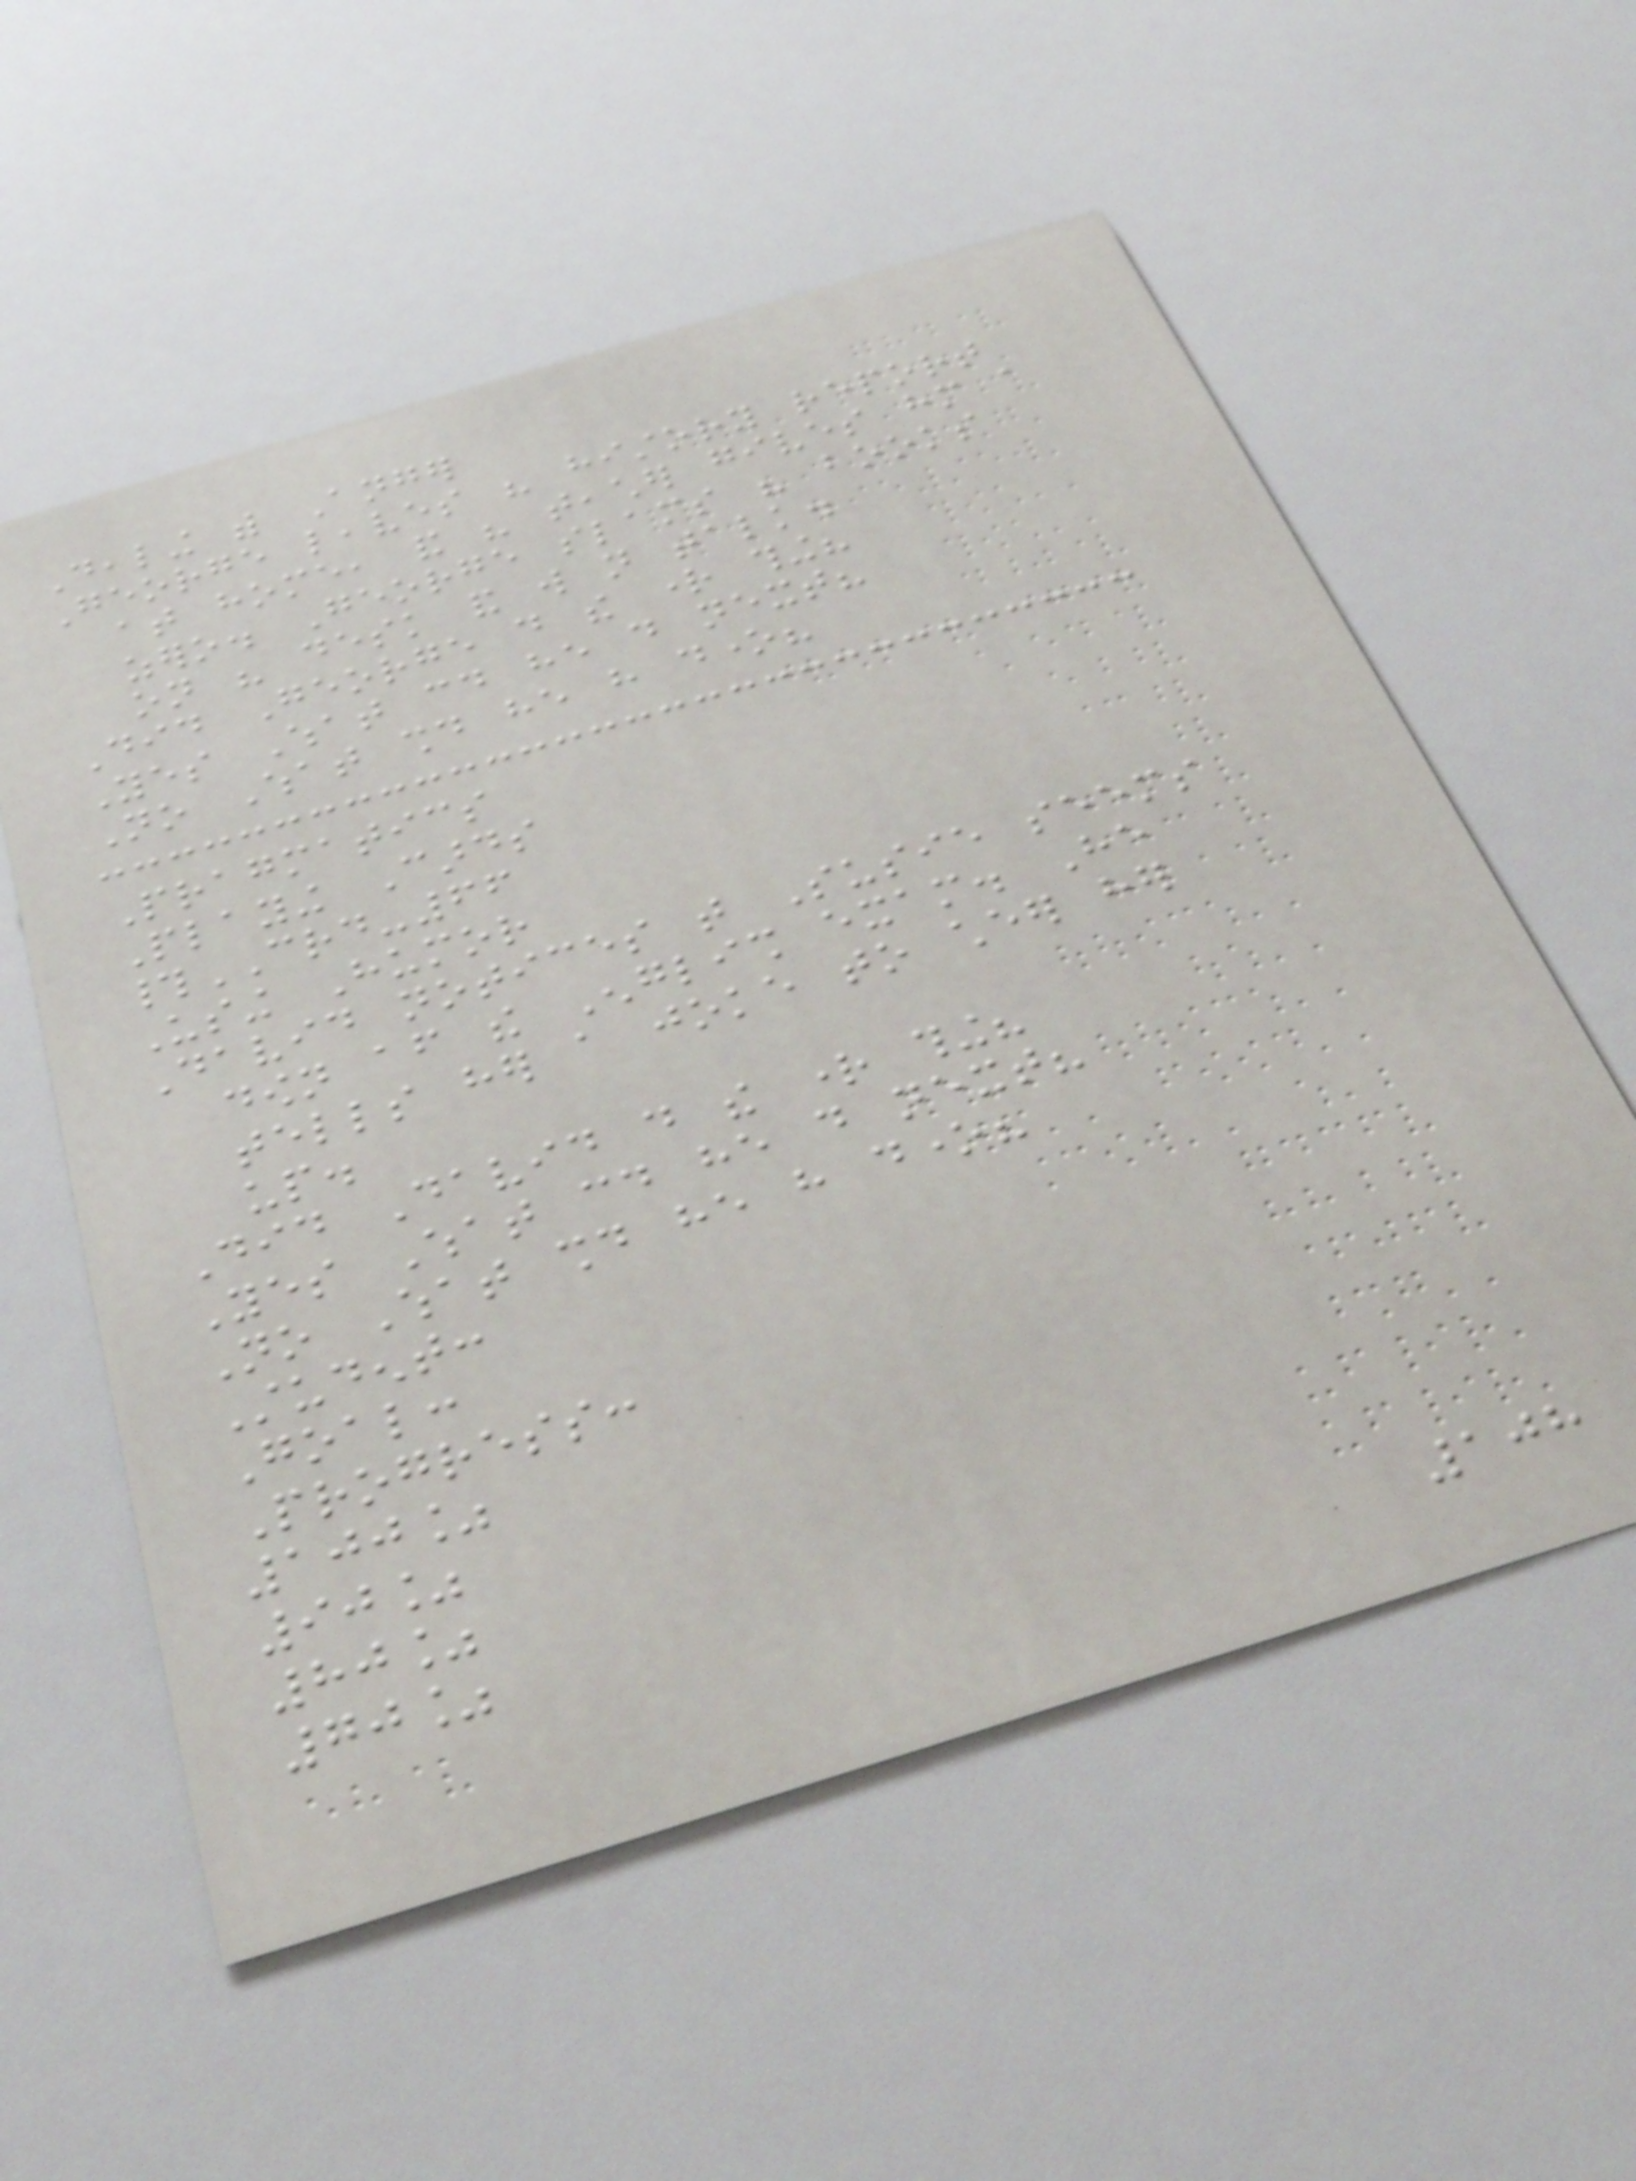Dealing with Anger
George leaves his history report
at home, and his teacher gives him a
zero. George slams his books
on his desk and will not talk.
Did George do the right thing?
Yes What could he do next?
No What should he have done?
Pragmatics
Playing Cards
#CRD-66
Using Humor
David notices that Susie seems
down after the English exam. He
tells her a joke to cheer her
up.
Did David do the right thing?
Yes What could he do next?
No What should he have done?
Student:
Goal:
Progress:
100%
90%
80%
70%
108
